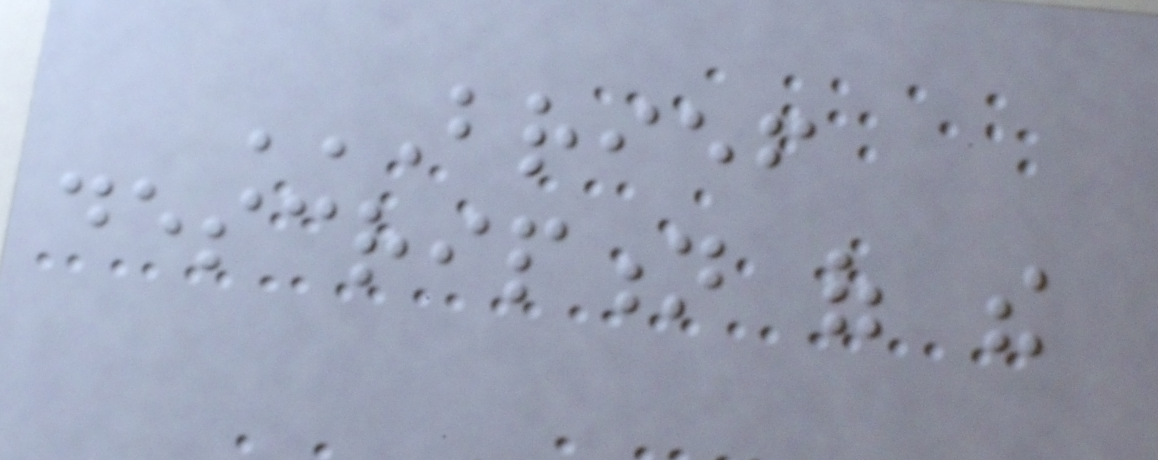BRIEF
DESCRIPTION OF THE
